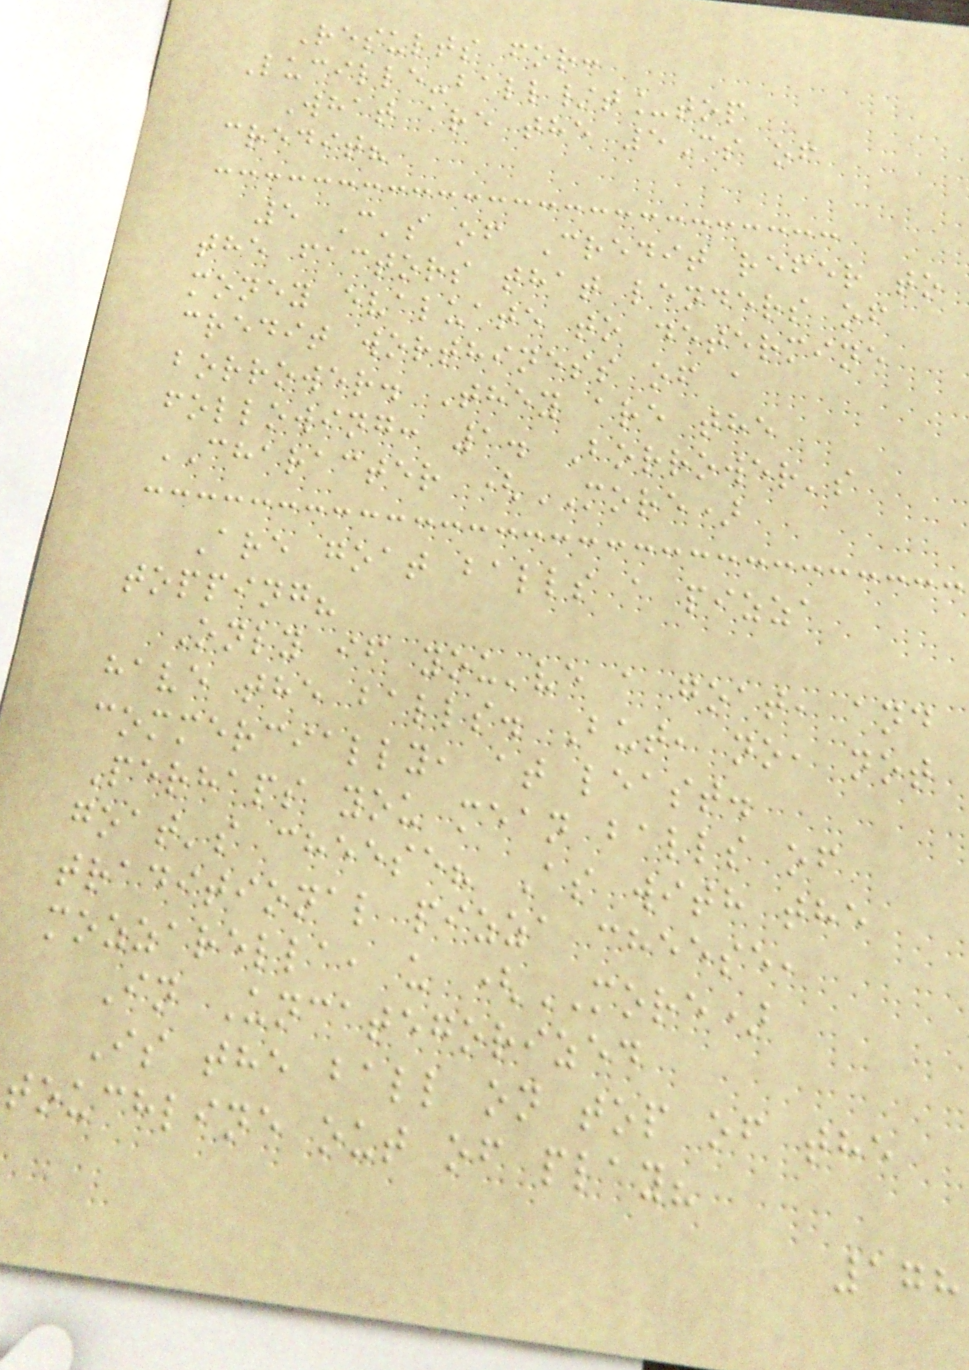Results for:
Lucille-ball/t_top
What are the 5Cs of
credit?
5 C's of Credit refer to
the factors that lenders of
money evaluate to determine
credit worthiness of a
borrower. They are the
following: 1. Borrower's
CHARACTER (MORE)
Are goat balls a pizza
topping?
Only if you've a goat, and
have the balls. But, no, not
commercially, at least.
Perhaps you mean balls of
goat's cheese? As with the
traditional pizza cheese,
mozzarella, u (MORE)
In Uncategorized
Is the ball on top of the
touchline out of play?
178
